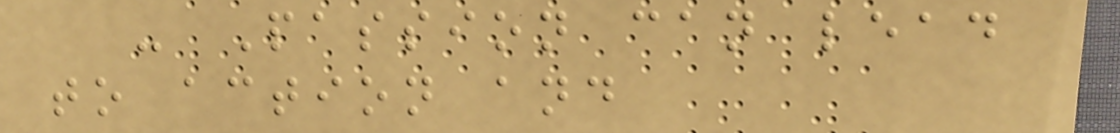- Passion can lead
to action and
